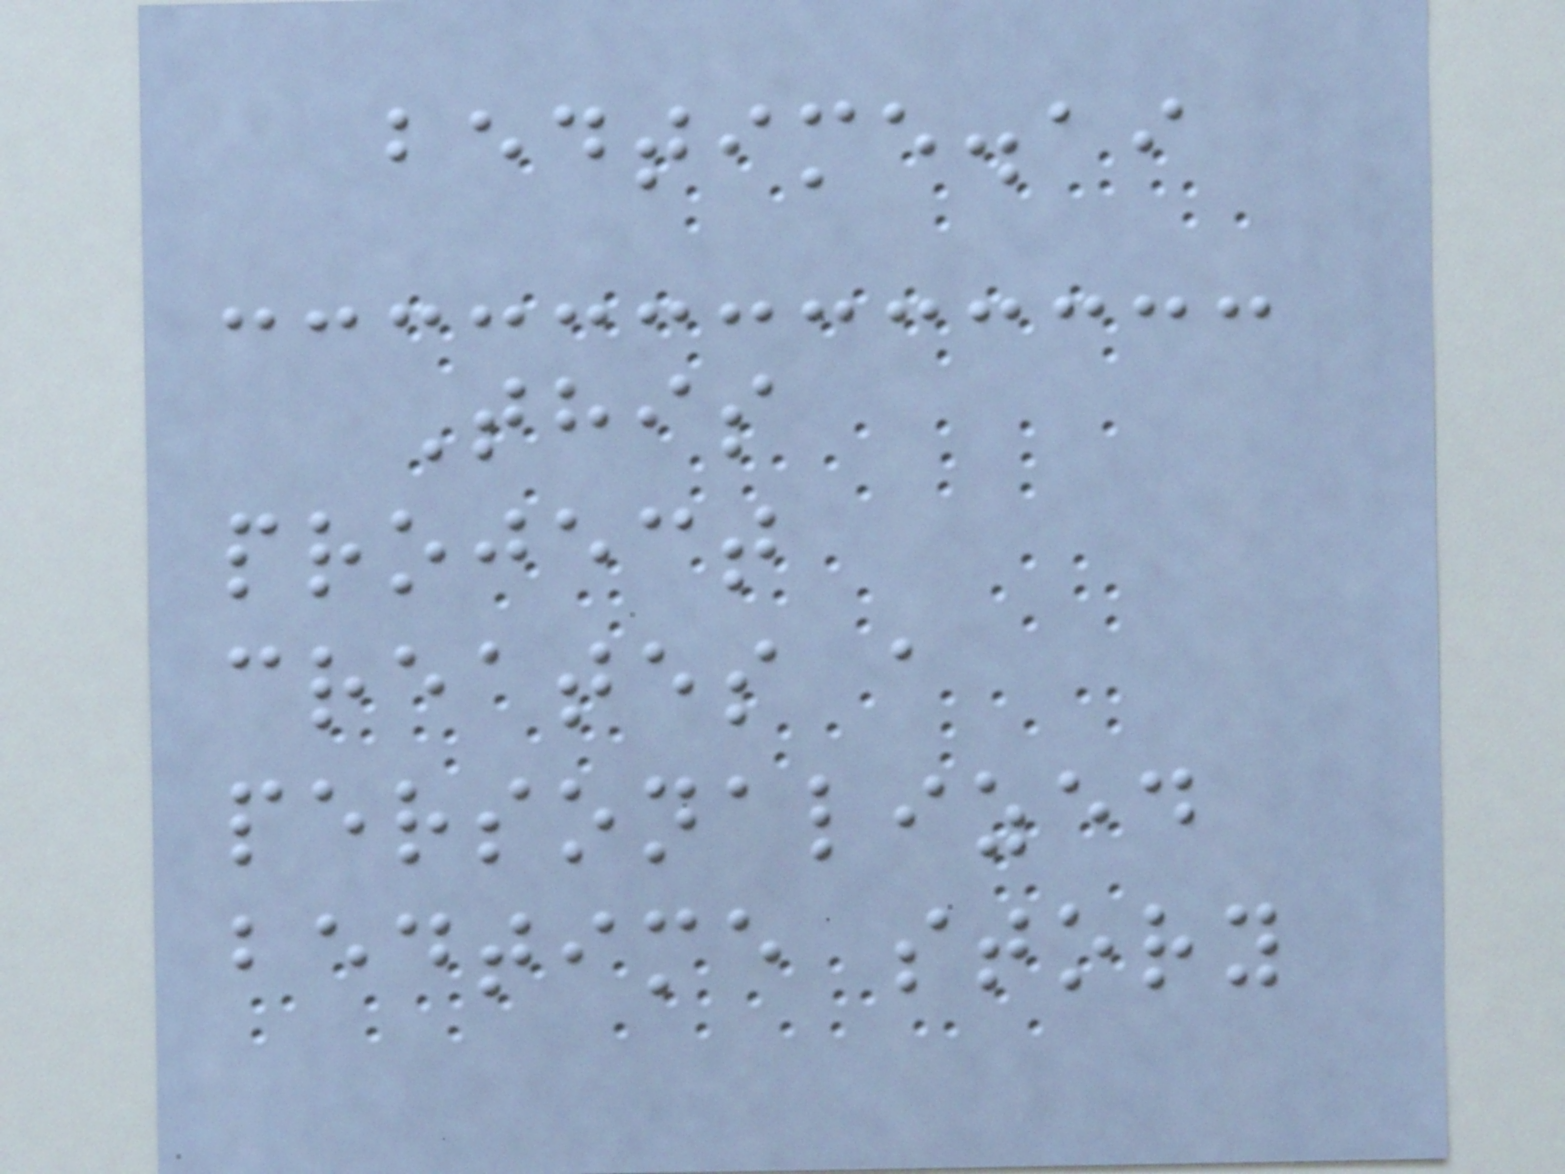bedtime.ai
This
project
creates a
personalized
bedtime story
